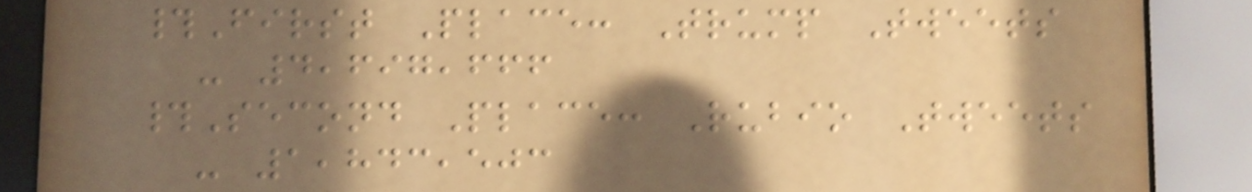#First Place: Trump Tweets
- 4,697,666
#Second Place: Rubio Tweets
- 1,843,503
